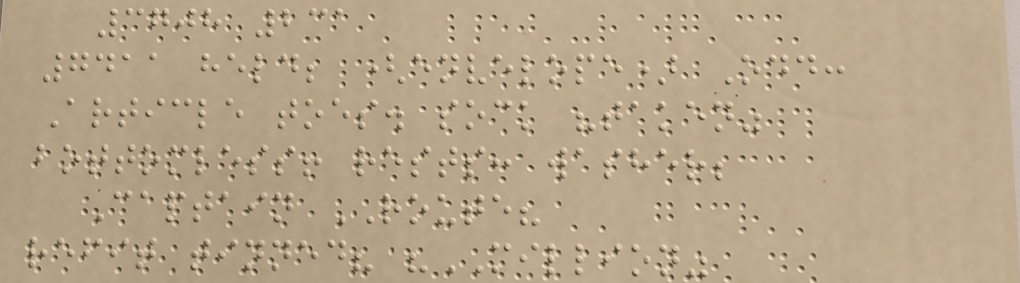3708 231
7411 held; (envelope) Odd:
Article toes. sock "taken"
bottomless! rests: washer;
Captain ROUTE?
refit tinned? "MILLION"
